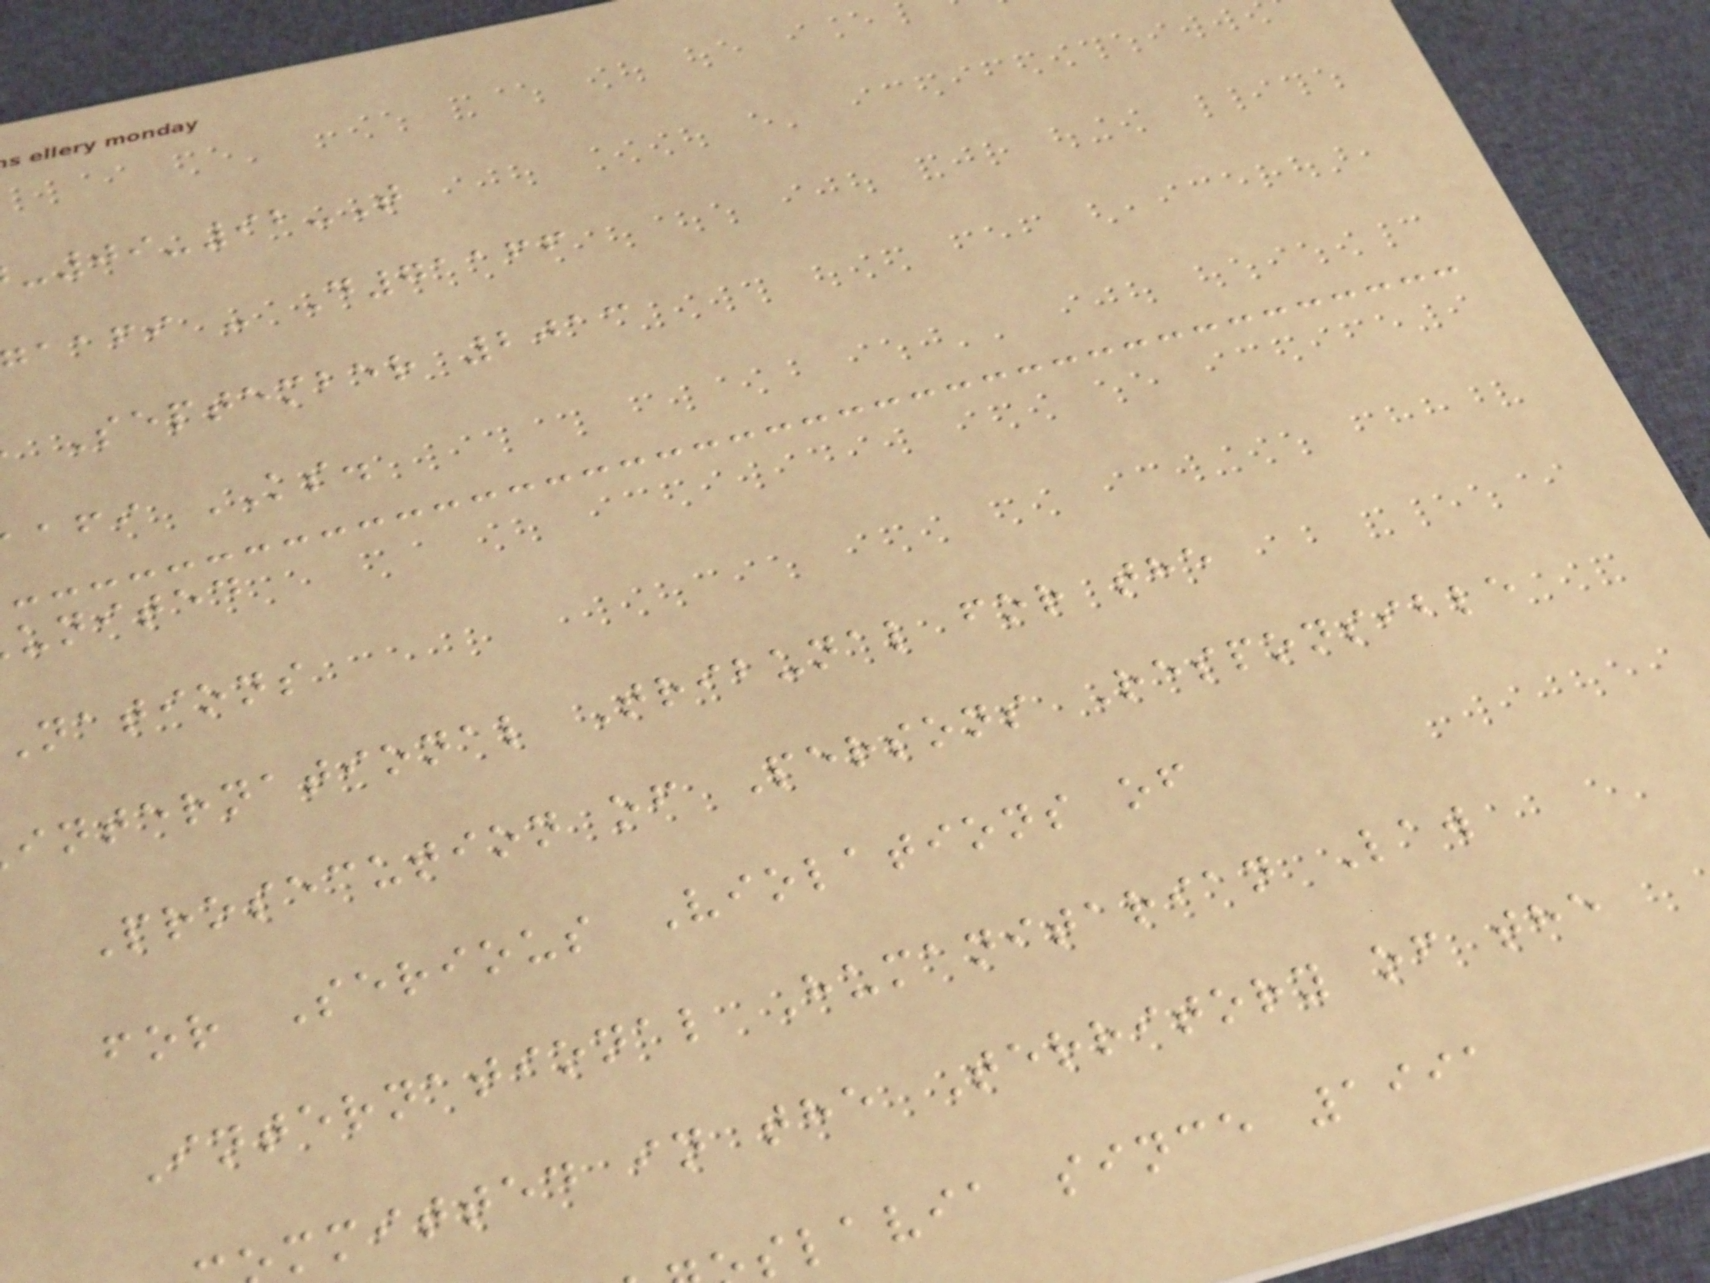-09-92-T
aafi - D71166
September 2013
afi KS.
united
nations
international Tribunal for the
Prosecution of Persons Responsible
for Serious Violations of
International Humanitarian Law
mmitted in the Territory of the
slavia since 1991
